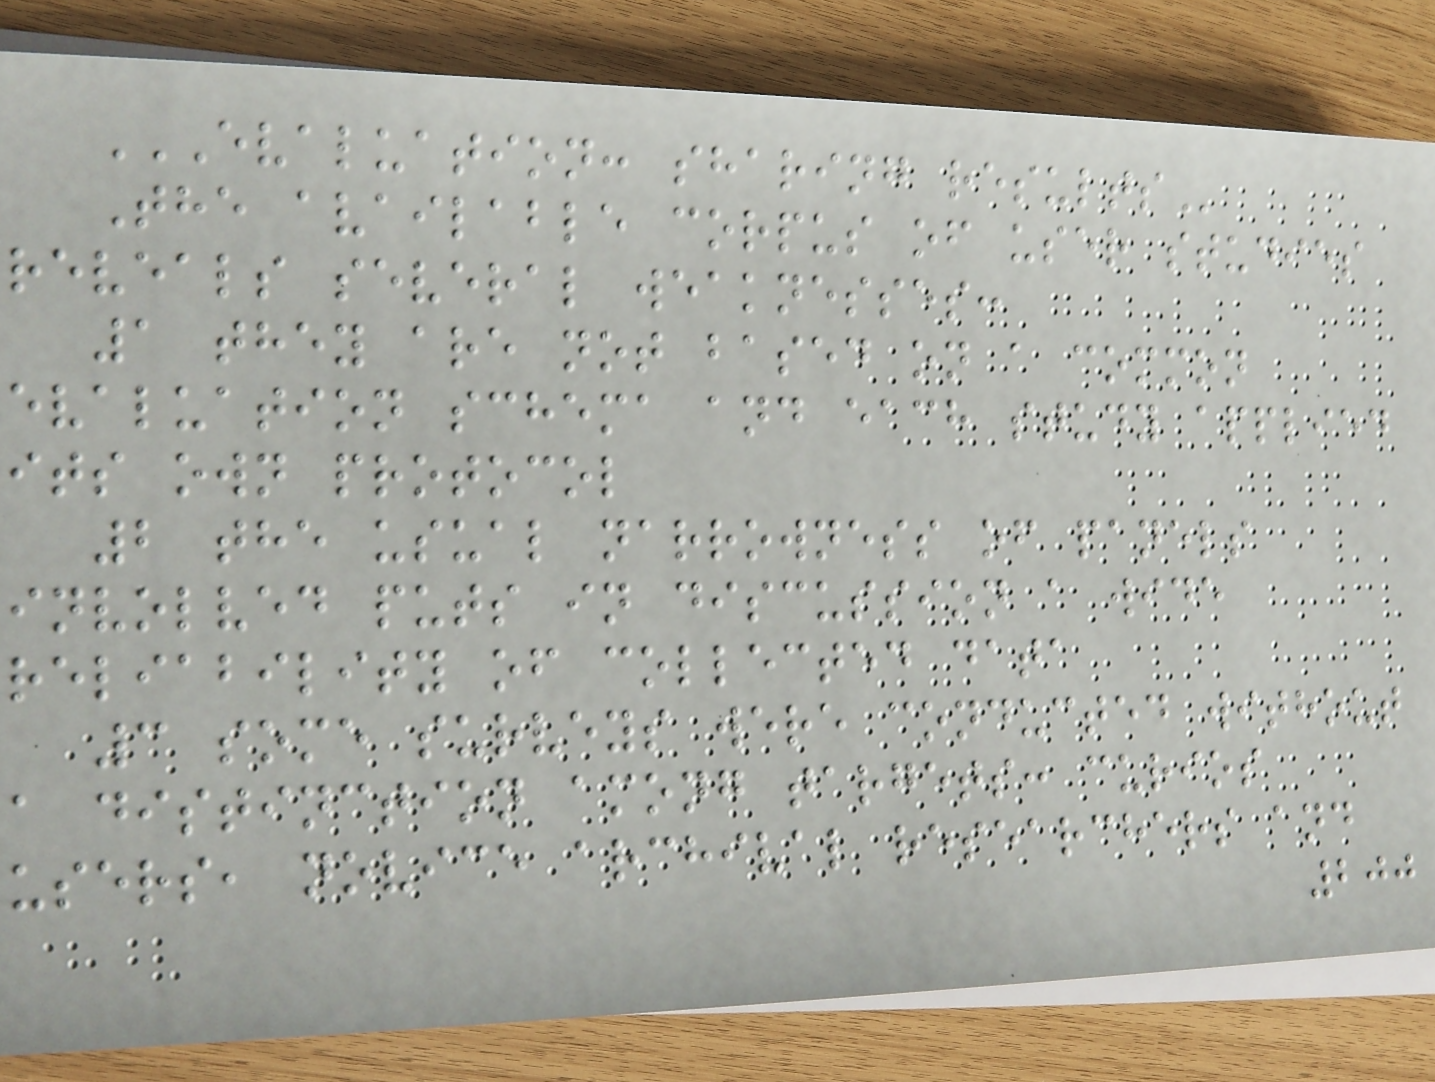EVALUATION: SHARING RESULTS
The available corpus of user studies
reveals several weaknesses:
1 they are not based on a common
evaluation schema and each study applied
its own protocol
2 the usual narrowness of panels
involved puts in discussion a wide
reliability of collected data
3 some surveys were conducted without
a distinction among targets: curios
users, novice archival researchers and
200
